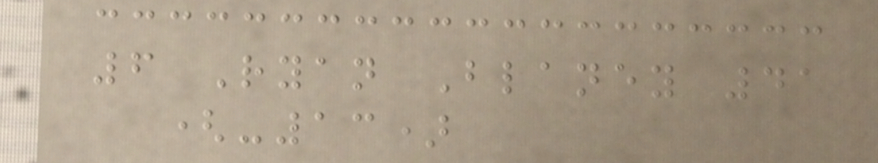6 Ryan Blaney 41
(-13)
